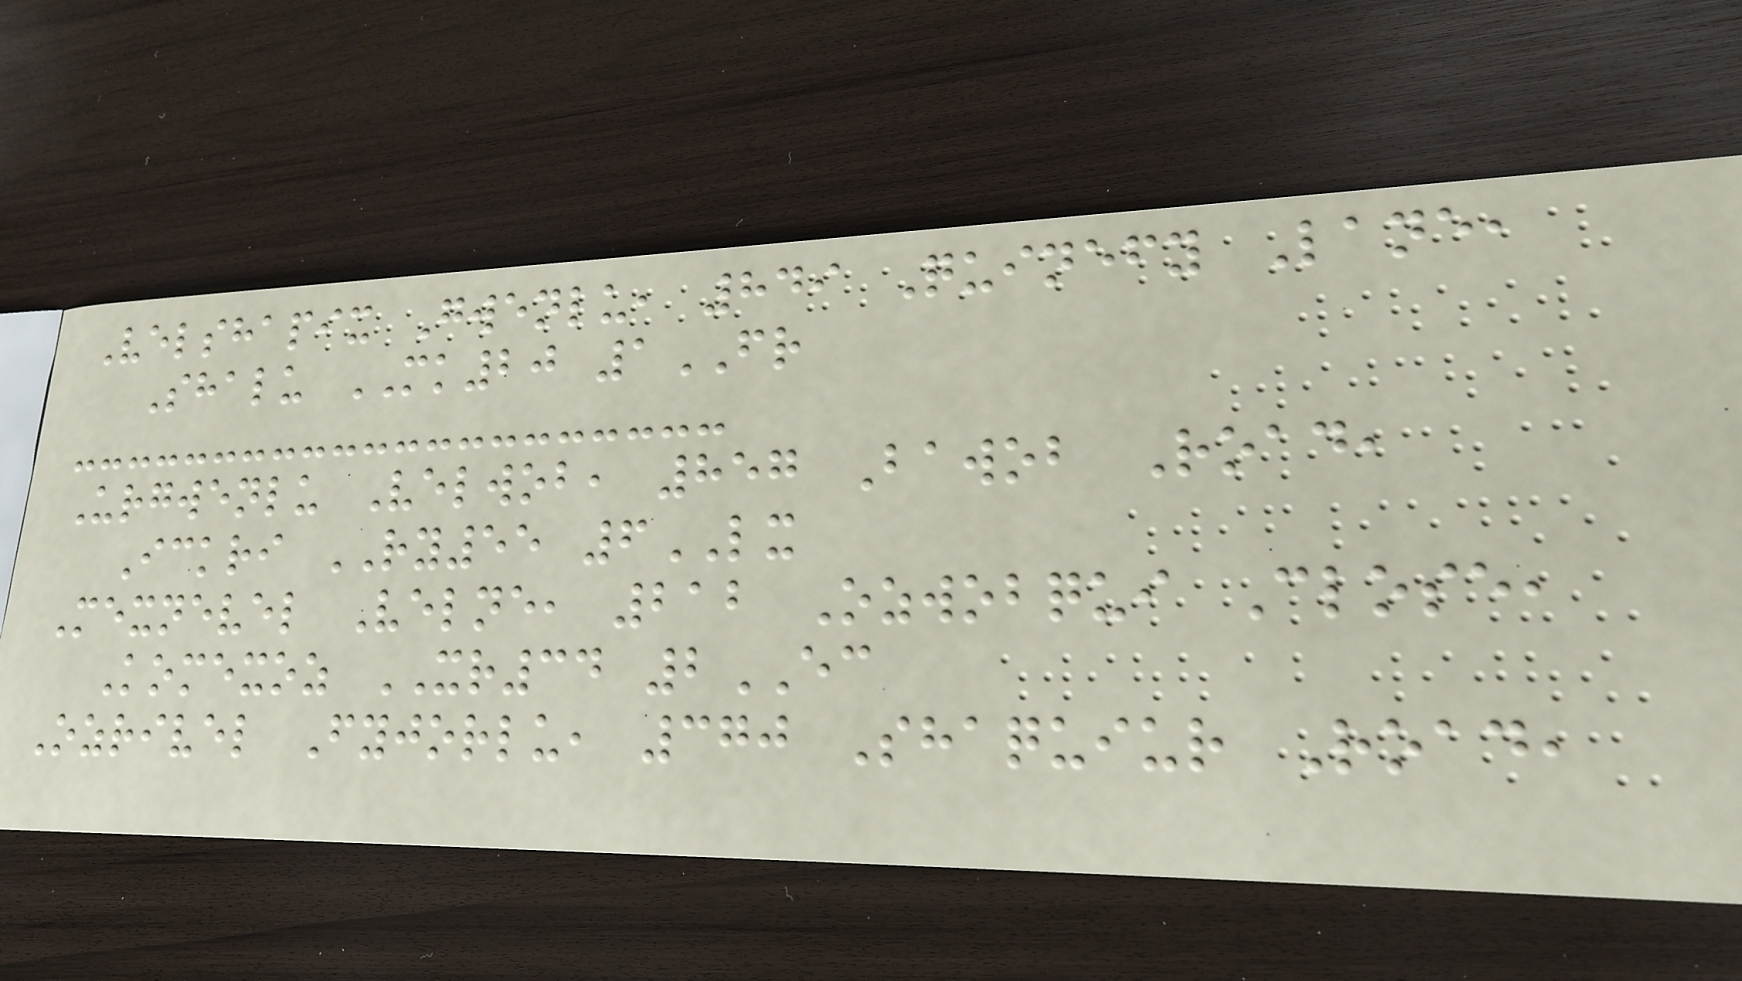Velshapix Gwenlu, 849 Quinefy Lane,
Shalu MK20 1FR
Urgwenlu Velwob, 857 Bawob Road,
Ickri RY55 6LX
Mexnevel Velne, 212 Ozwobqui Close,
Komexoz XR34 2EC
Ozrivel Fyjorlu, 370 Shaquiur Road,
